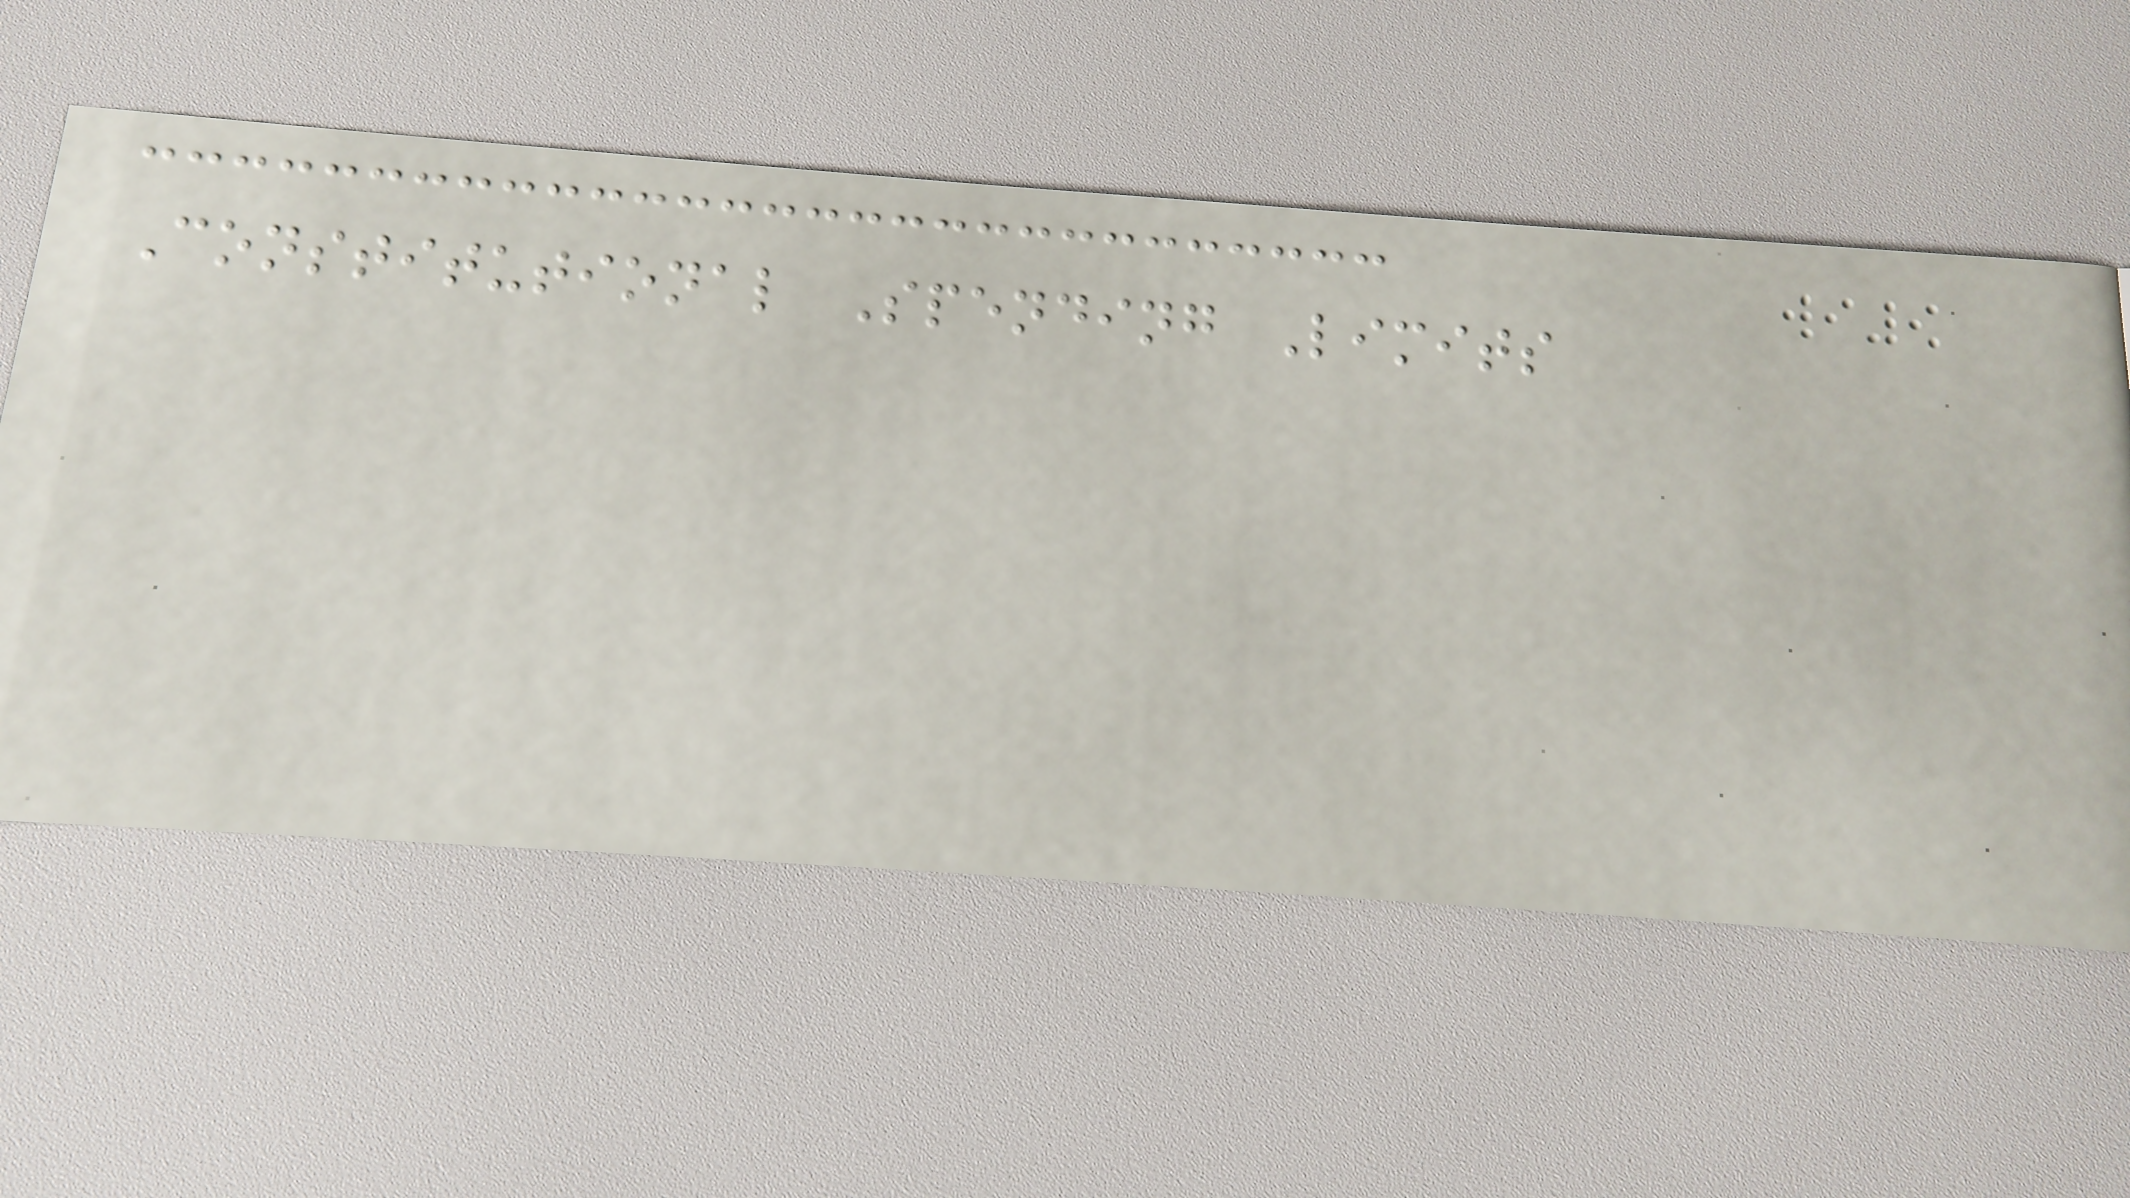Constitutional Spending Limits
